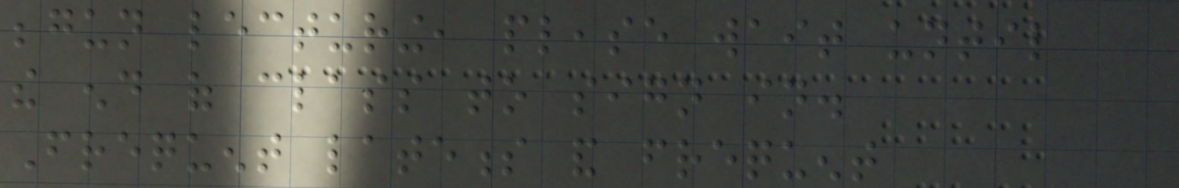begun lecturing, please wait until
the end of class to sign in.
Frequent lateness and frequent
